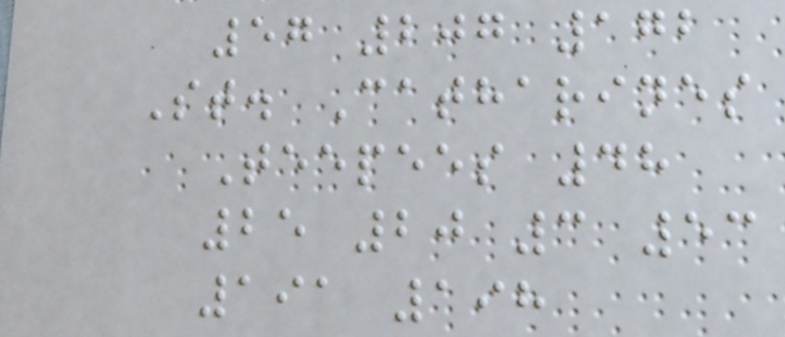57 207 172
St. Catharines
Teepees 48
25 20 3 53
191 198
